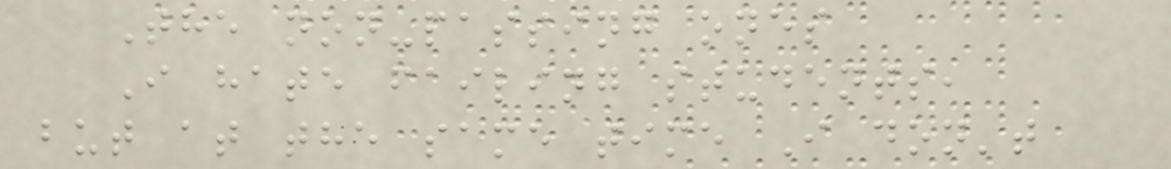The non-passing ones
I hate failing students,
but at the same time I don't
